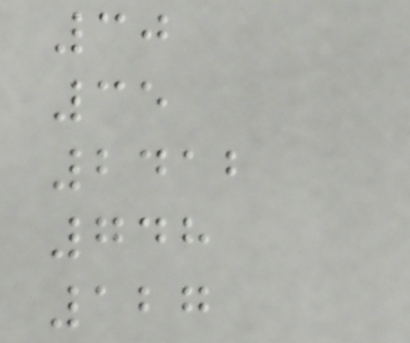30
35
2412
748
127
